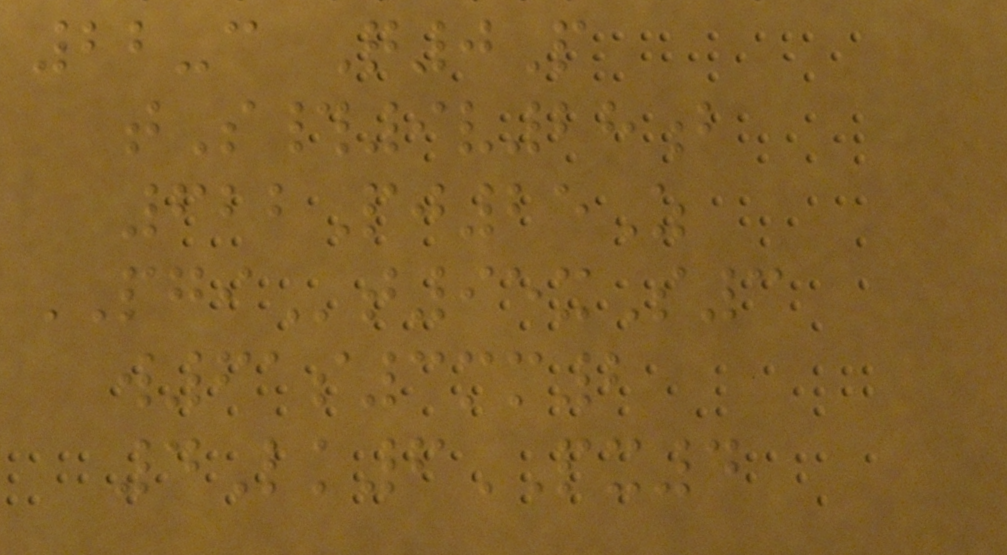22-c Q0P
tS#9v28b
622Pj25Z
PGIt95xS3
w61s3mm2
4Lk6PX4
